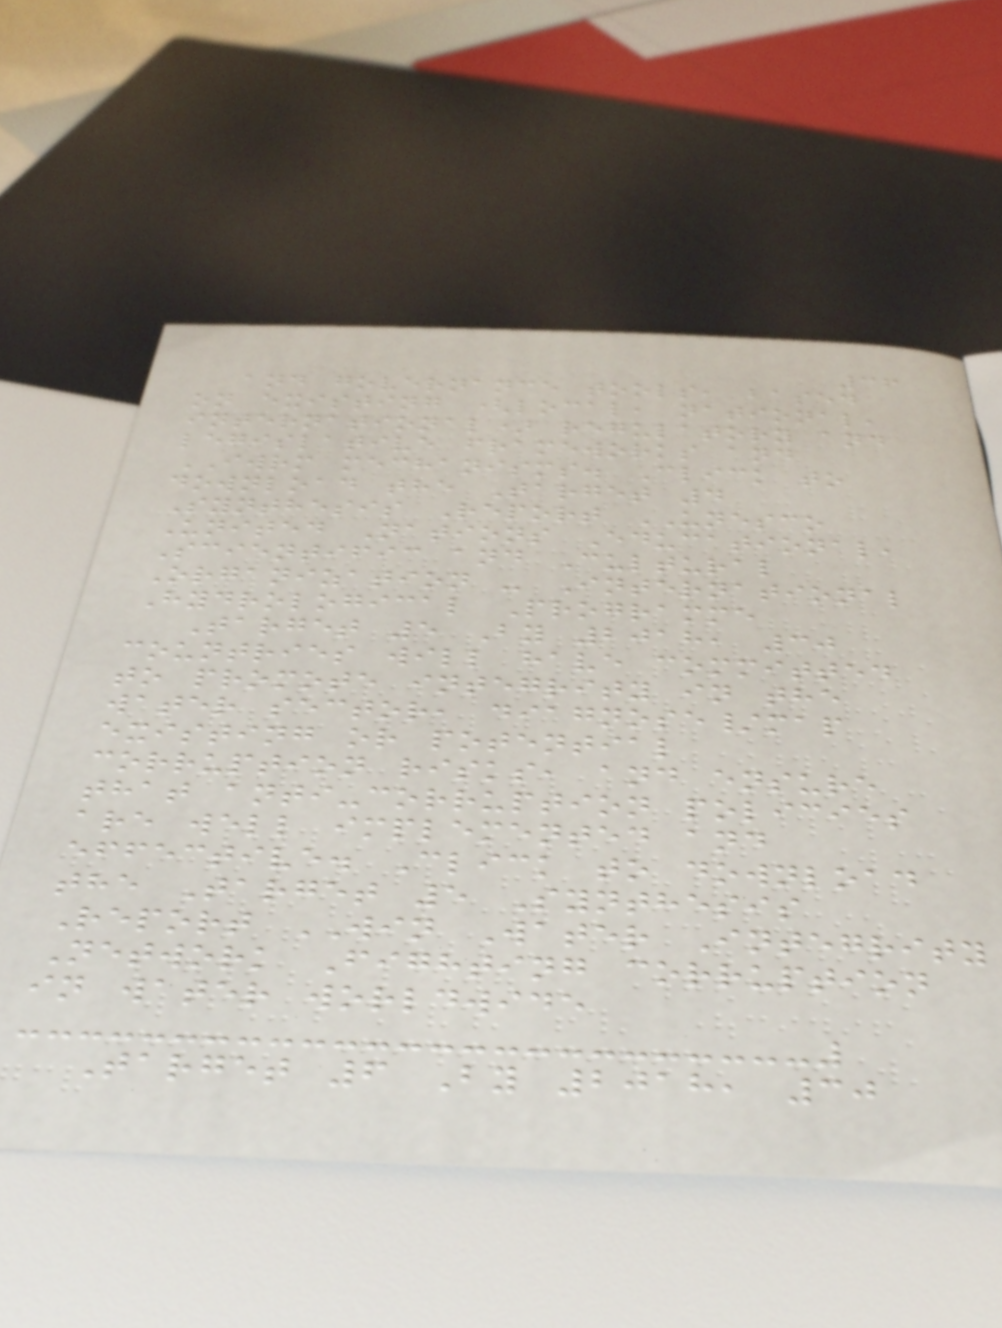36
and governance tools, based
on existing (local, national,
international) regulatory and
legislative frameworks and
IWRM mechanisms. Click to
download the Target 4
Synthesis Report UNESCO
United Nations Educational,
Scientific and Cultural
Organization - International
Hydrological Programme
Target 5 By 2018, 30
countries will have committed
to promote integrity in the
water sector, diagnose/map
existing or potential
corruption risks, and ensure
that anti-corruption policies
are well implemented and
effective. Click to download
the Target 5 Synthesis
Report WIN Water Integrity
Network Fighting corruption
in water worldwide
Target 6 By 2018, 30
